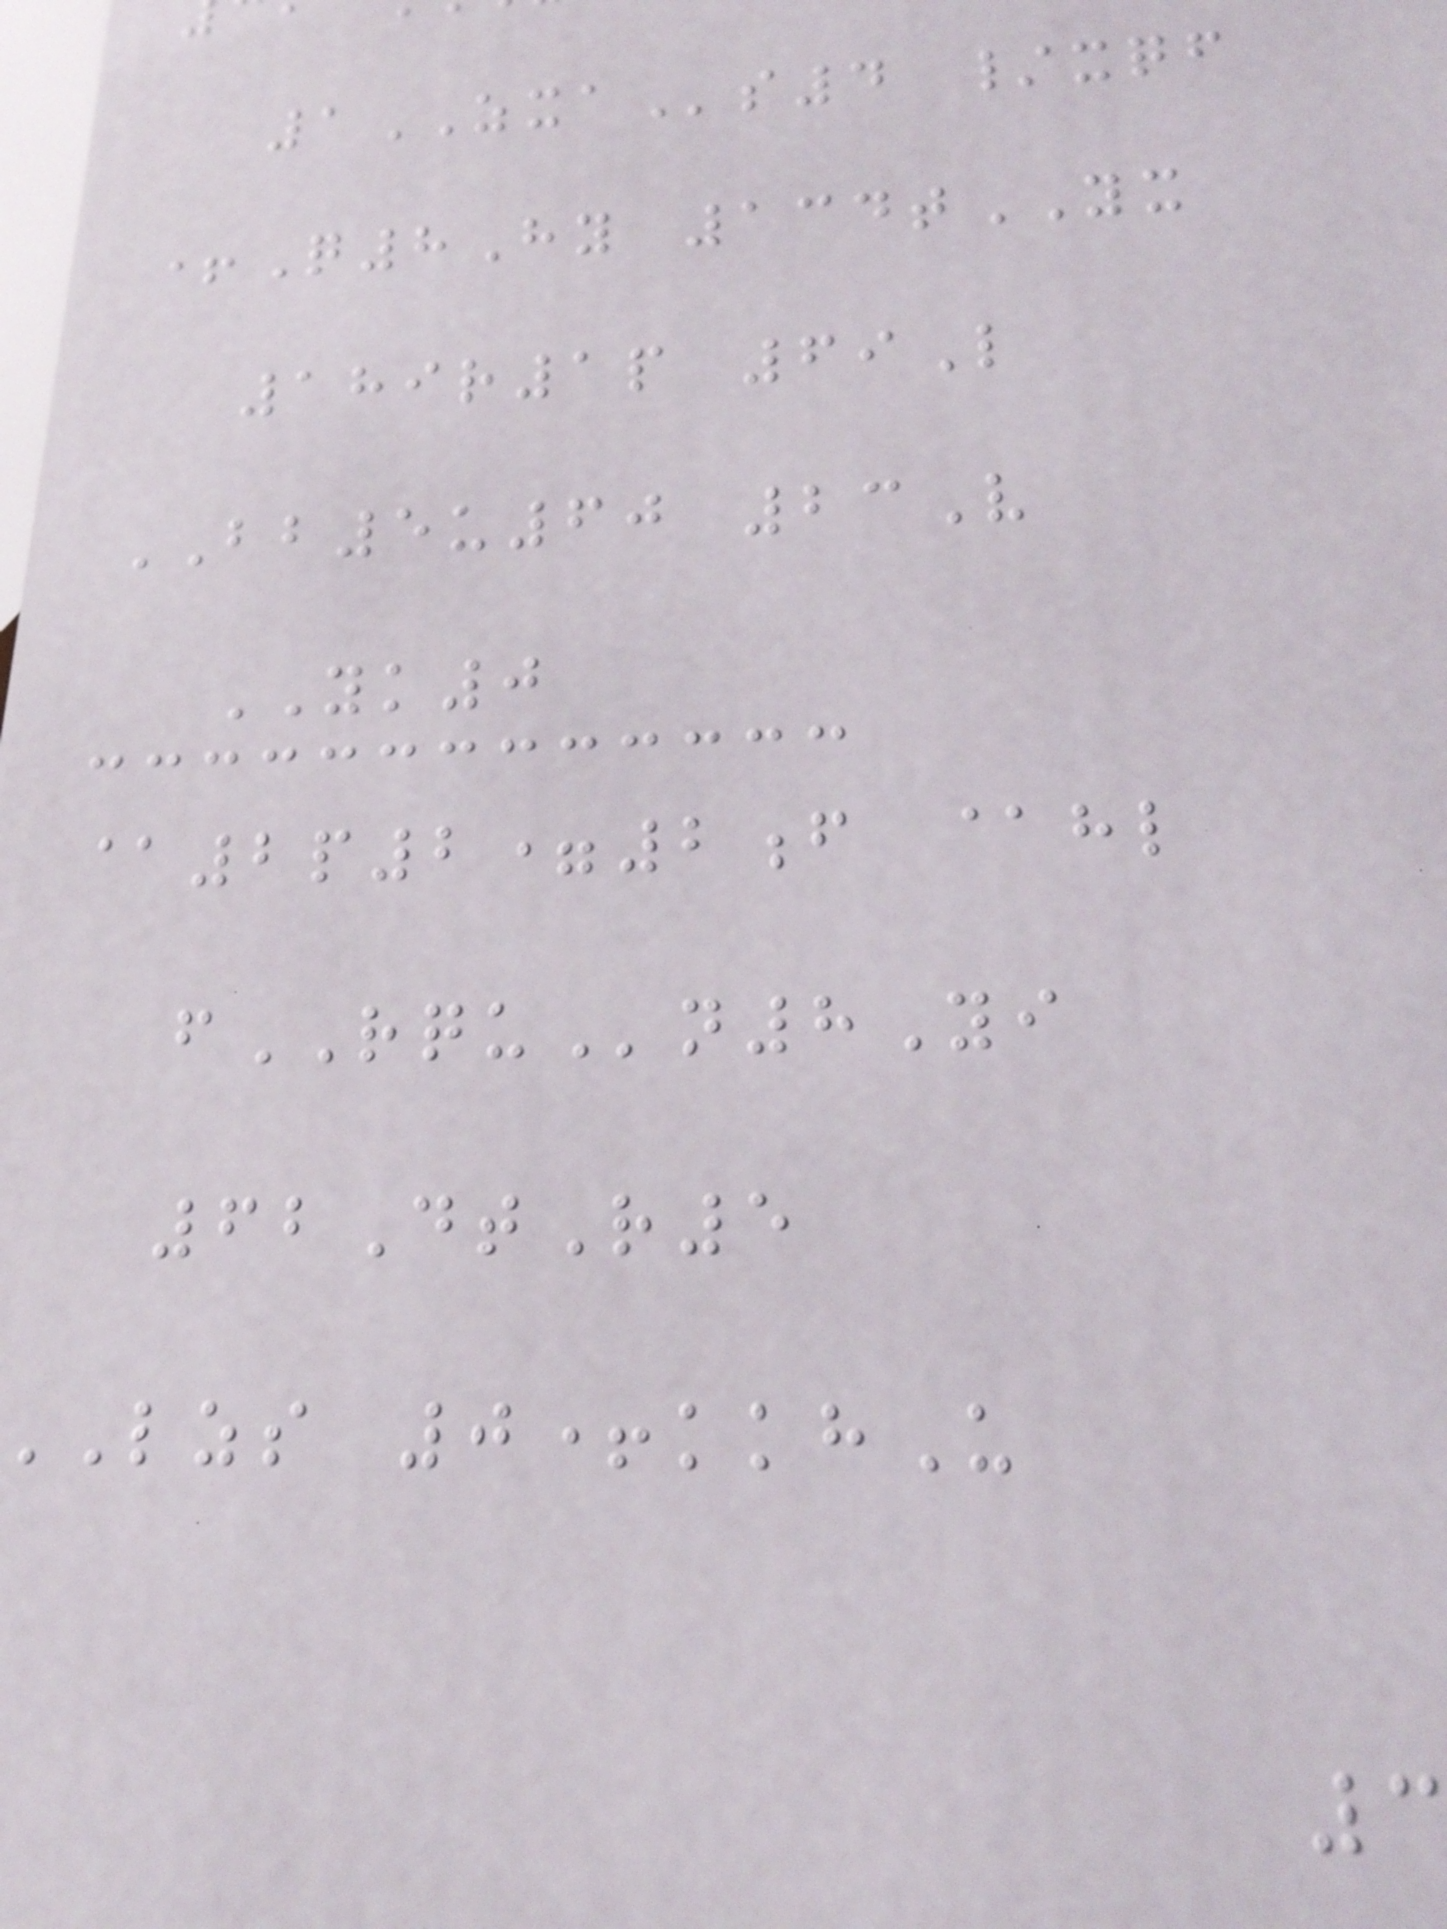1ZXAs4 /xqf
+Q8Hy 134tYX
189r1p 69L
BB5u60 23V
YK0
@2p2=2f @hl
fRQUn8Yi
62DtR5
lzs 0+kkhU
